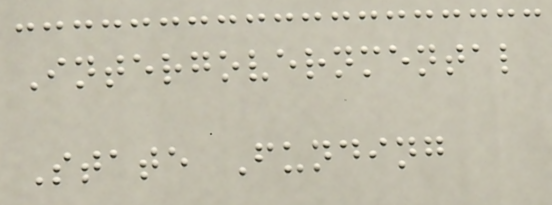Intergovernmental
State Funding
